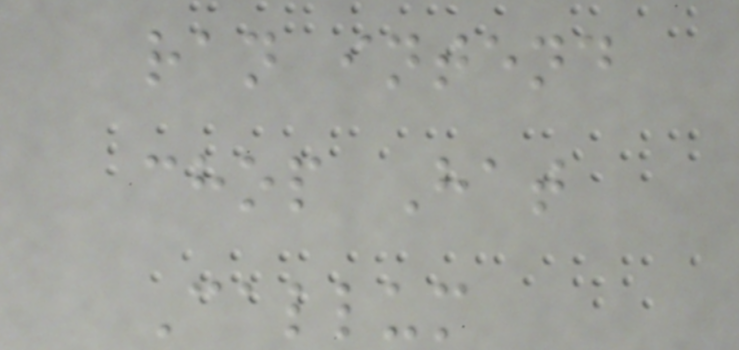ran intend
chop Hat
Callum
